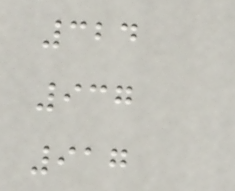324
937
917
